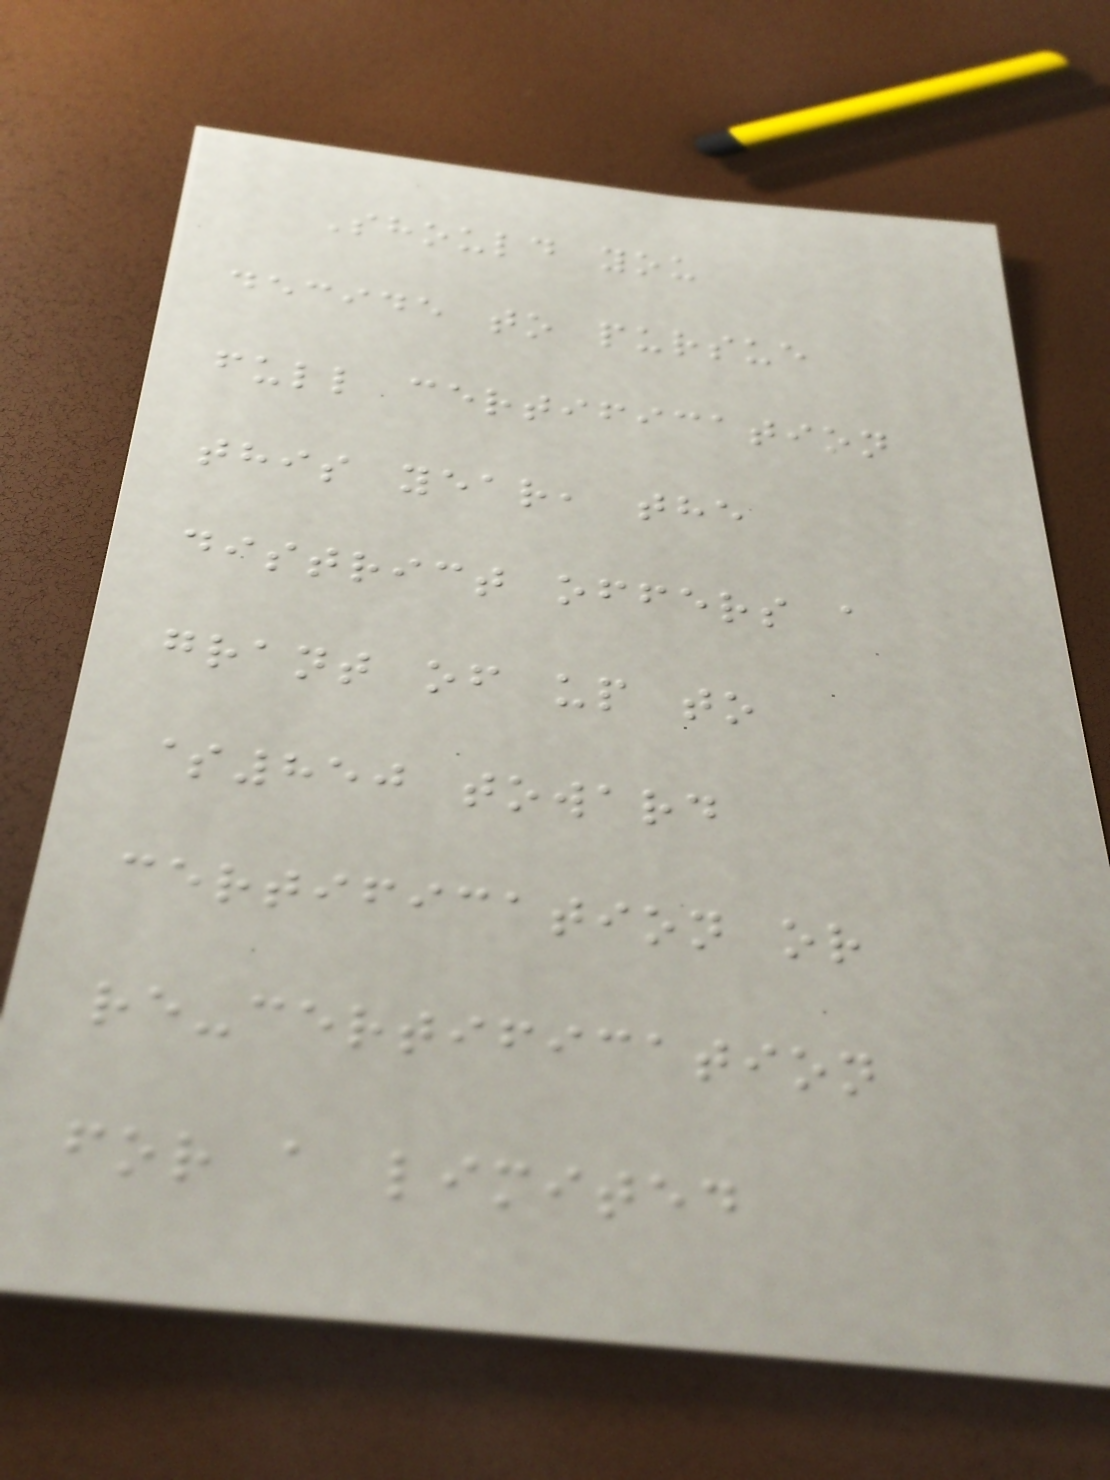Should you
decide to pursue
full certification
this year, the
district offers a
grant of up to
$850 toward
certification or
re-certification
for a limited
